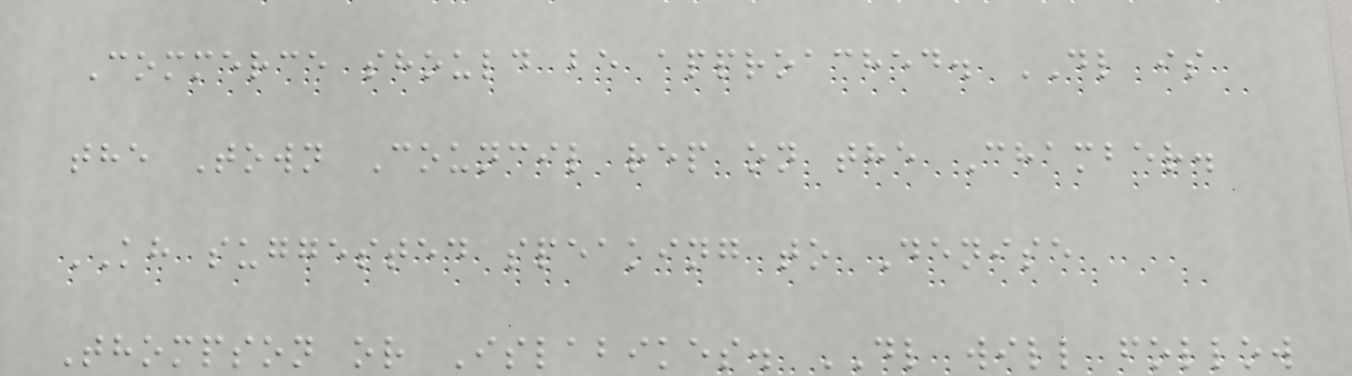Commerce should be approached. DL is
the Town Council rep on the Chamber.
KH suggested speaking to Denise
Thompson or Islabikes. DL will follow
